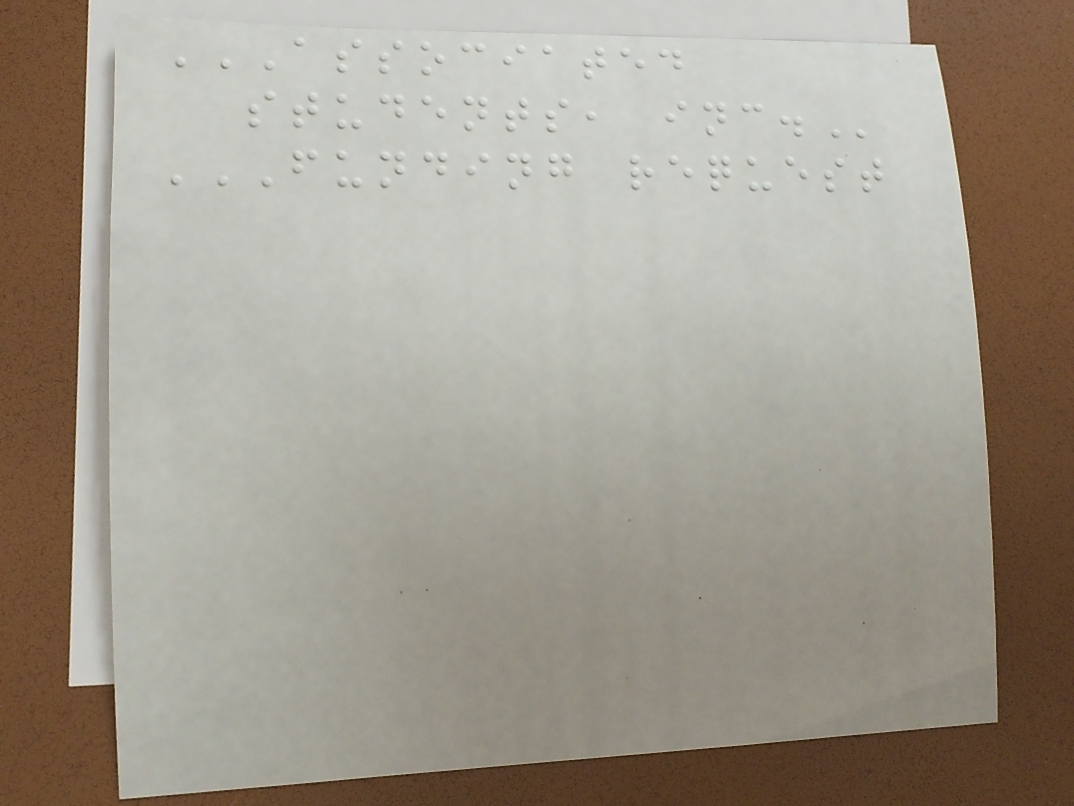ASSOCIATED
STUDENTS, INC.
FUNDING REQUEST
